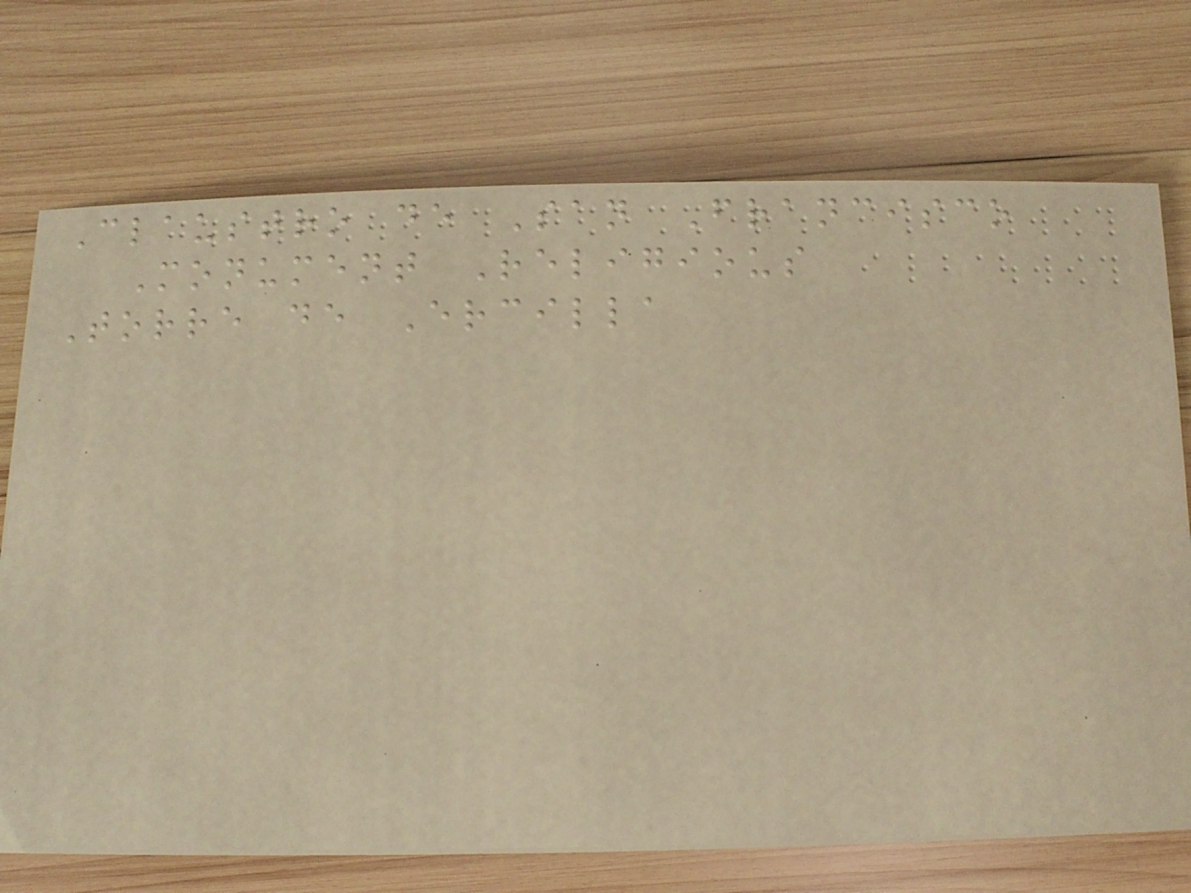Claustro de San Francisco
Monument Religious
Torre de Ercilla
